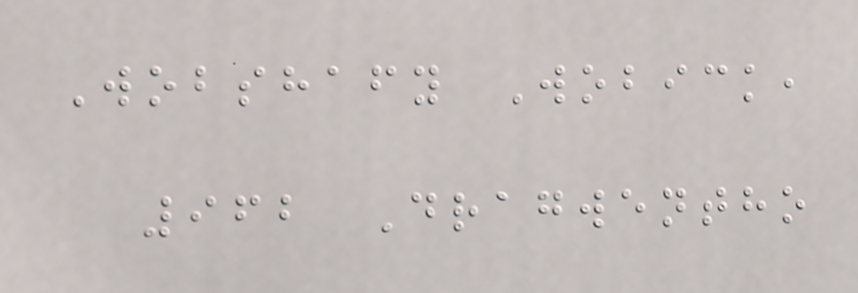Wobshafy Wobick,
962 Dragwentho
